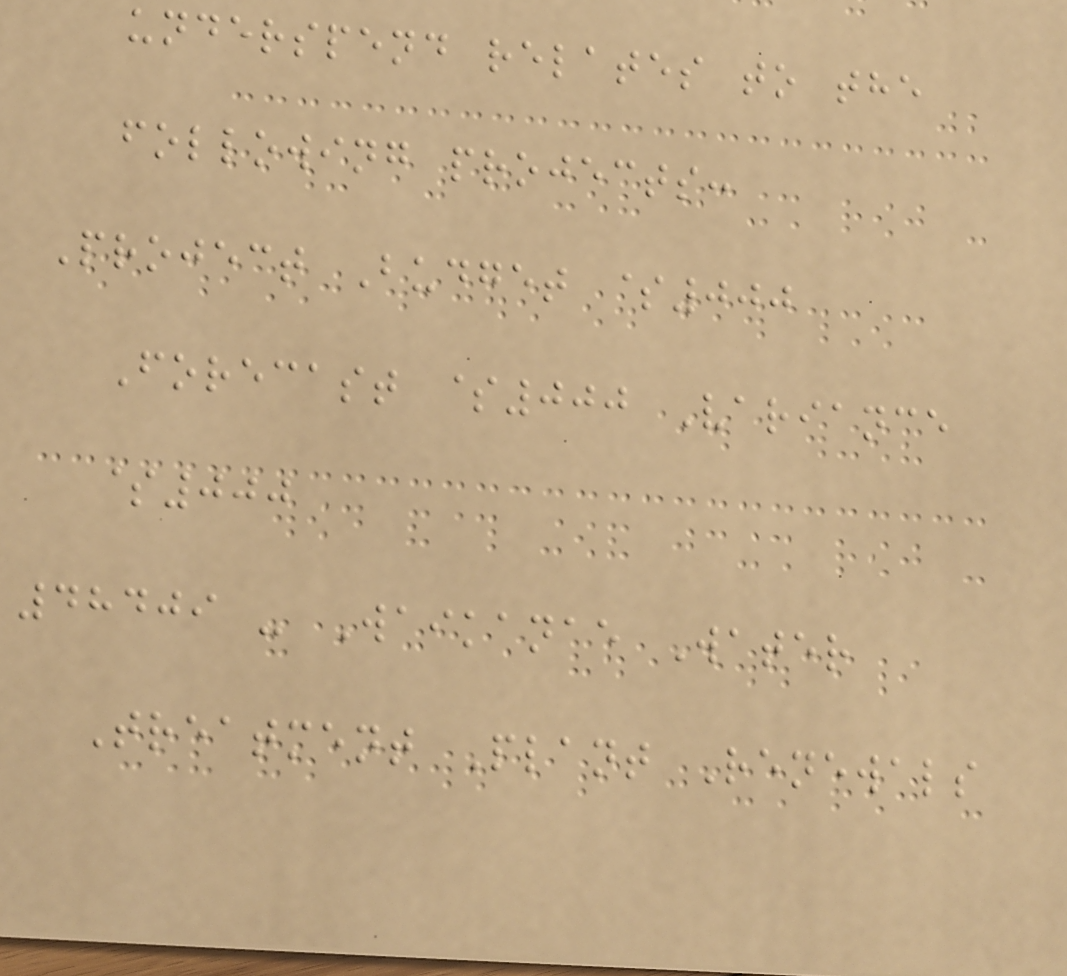underspend relates to the
following projects:
Project Budget $000
Forecast $000 Variance
$000
48409 - Waikanae Water
Treatment Plant Renewals
